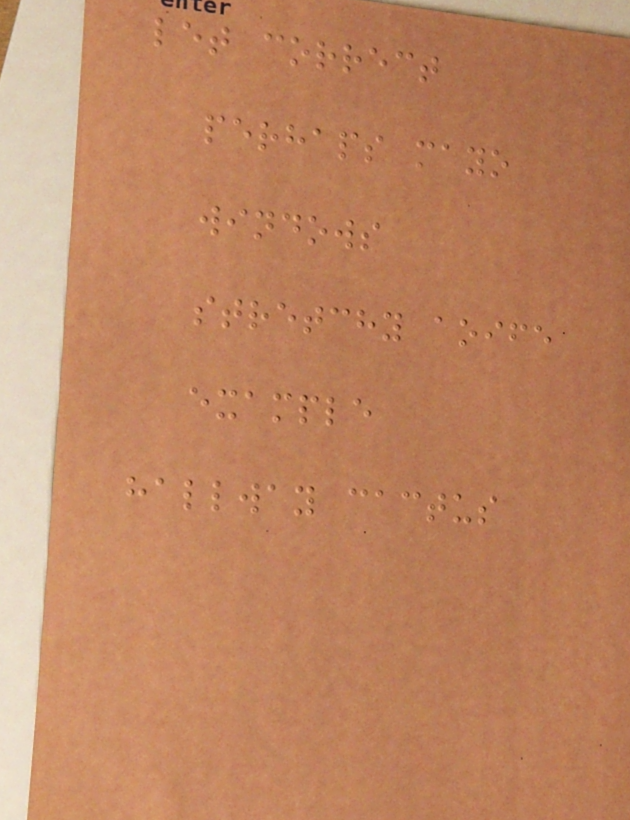let correct
perhaps mayo
windows
stretchy aoife
example
hallway cactus
